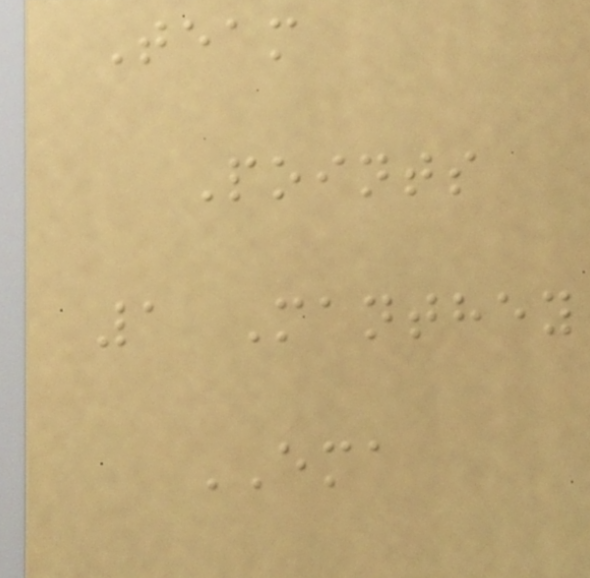Team
Points
1 Manthey
EMA
